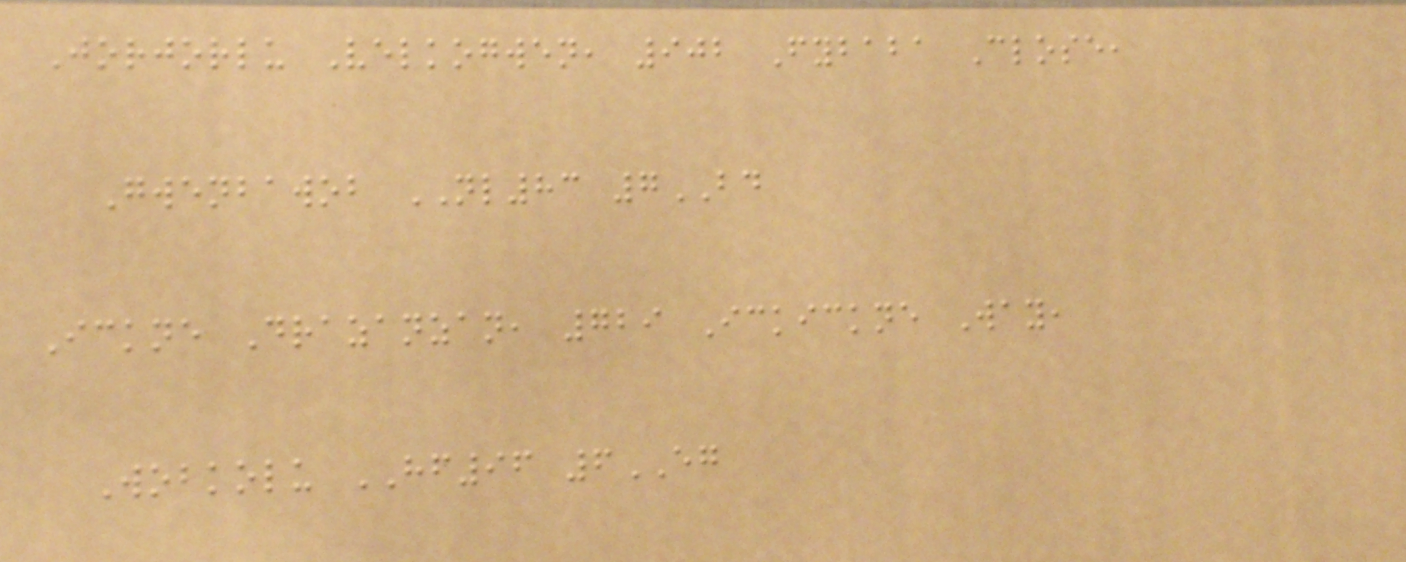Jorjorlu Velkogwen, 902 Fybaba Close,
Gwenbawob NL83 7BD
Ickne Drazanzan, 729 Ickickne Way,
Wobkolu HF96 6EG
